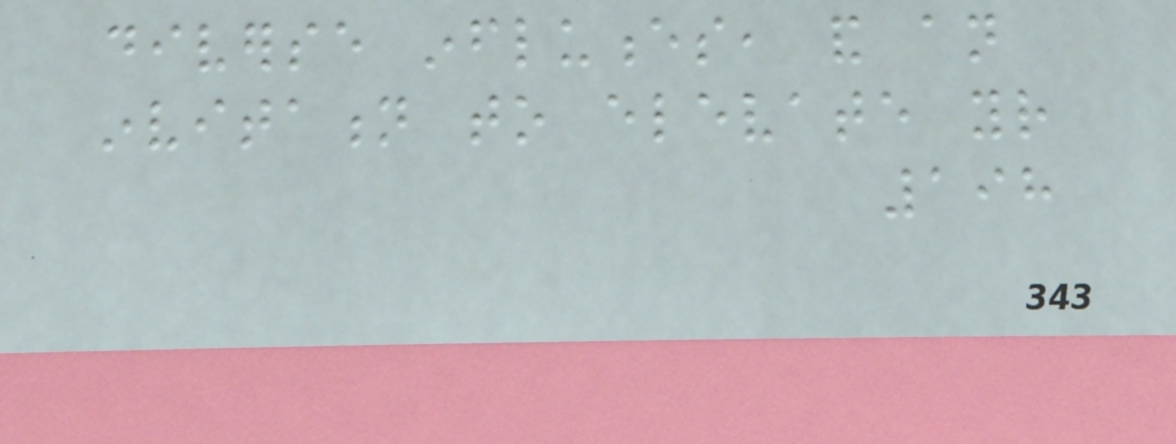diverse influences, and an
invitation to elevate your
198
